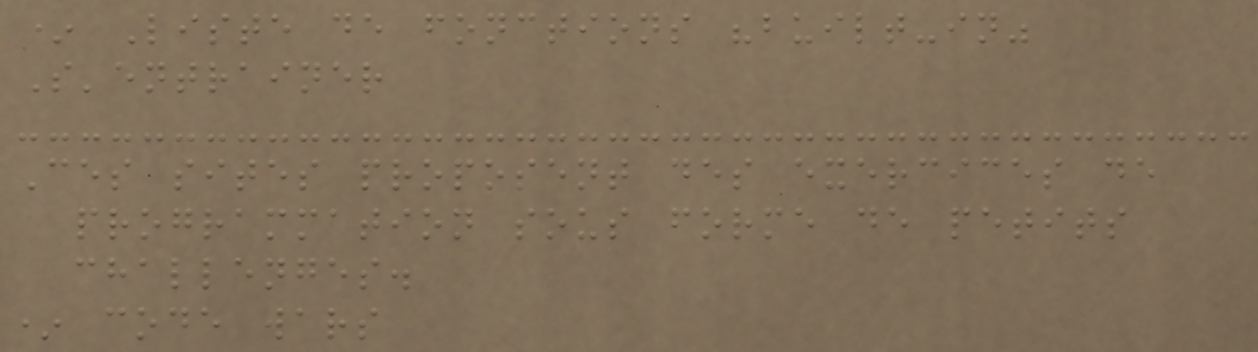* Liste de fonctions "built-in"
S'entrainer
Ces sites proposent des exercices de
programmation sous forme de petits
challenges.
* code wars
